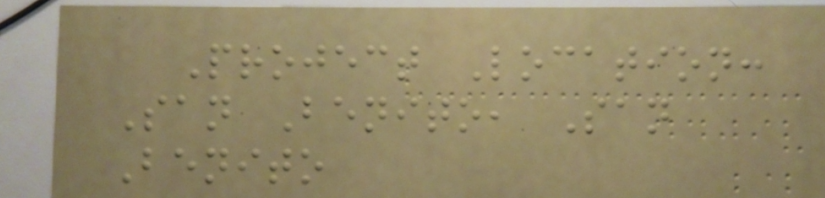Project Location:
San Benito, San
Benito
